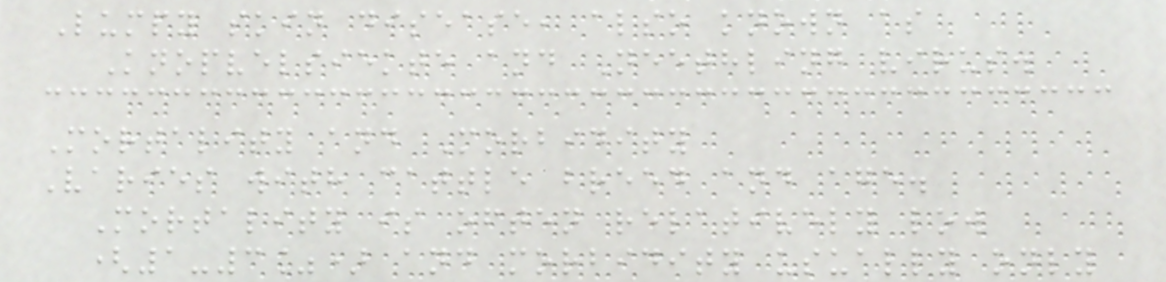Lumpy skin disease, also known as
Knopvelsiekte and Neethling virus.
Mortality and Morbidity
Varies with cattle breed and age.
Mortality is often relatively low
(1-3%) and morbidity usually only
